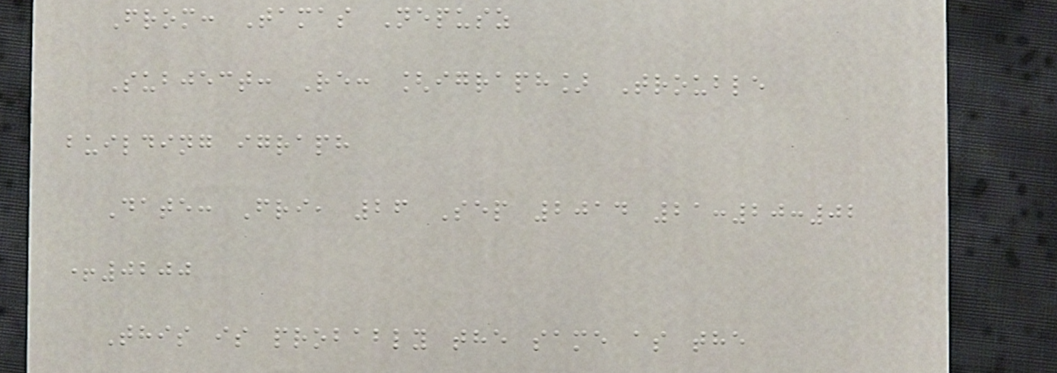From: Tamas Nepusz
Subject: Re: [igraph] Trouble
building igraph
Date: Fri, 26 Sep 2014 21:20:02
+0200
This is probably the same as the
